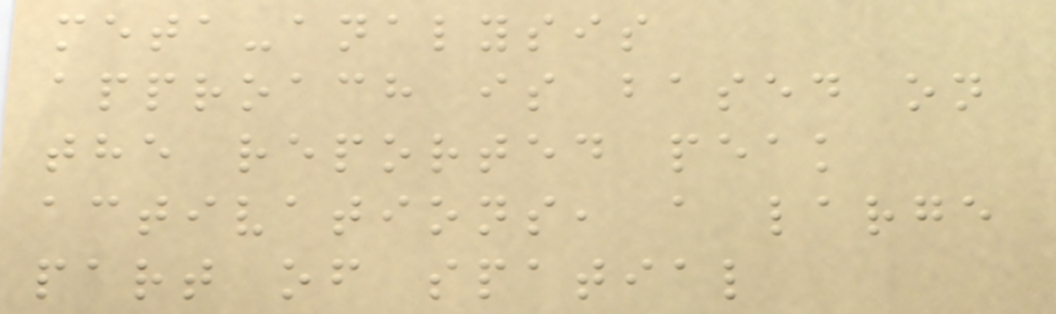meta-analysis
approach is based on
the reported peak
activations, a large
part of spatial
